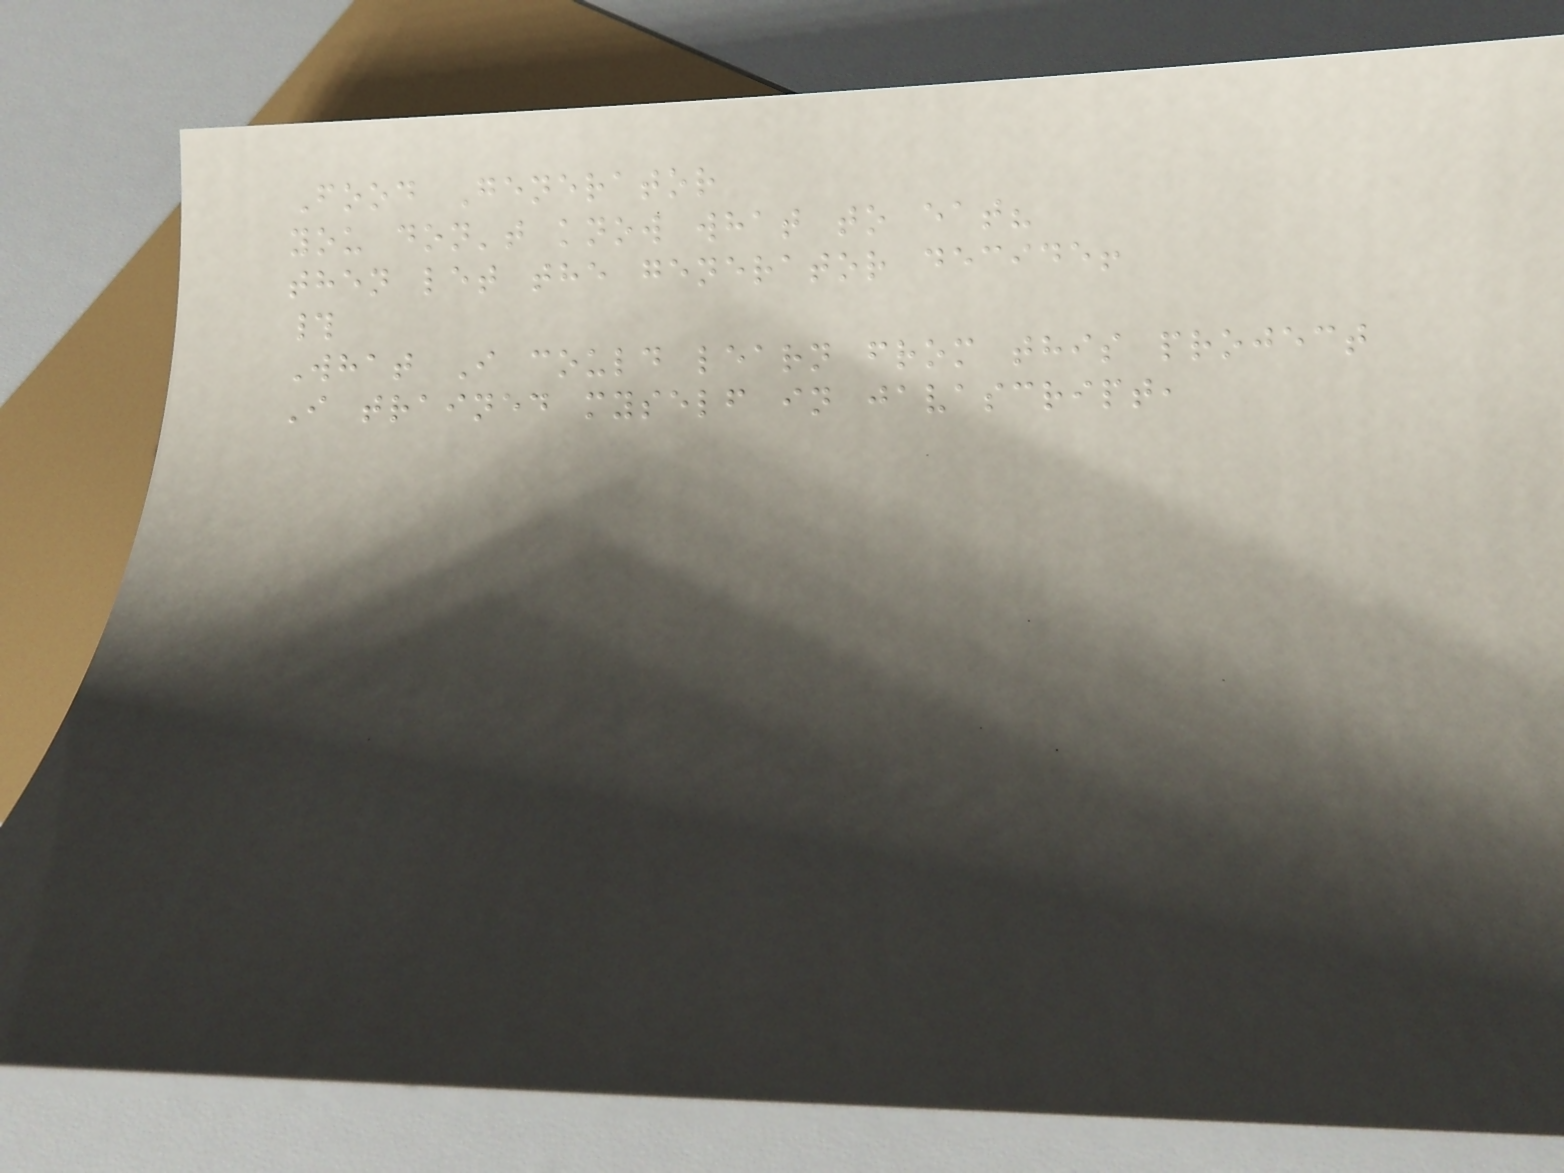Food Generator
you don't know what to eat?
then let the generator decide!
#
What I could learn from this project
I trained myself in javascript,
